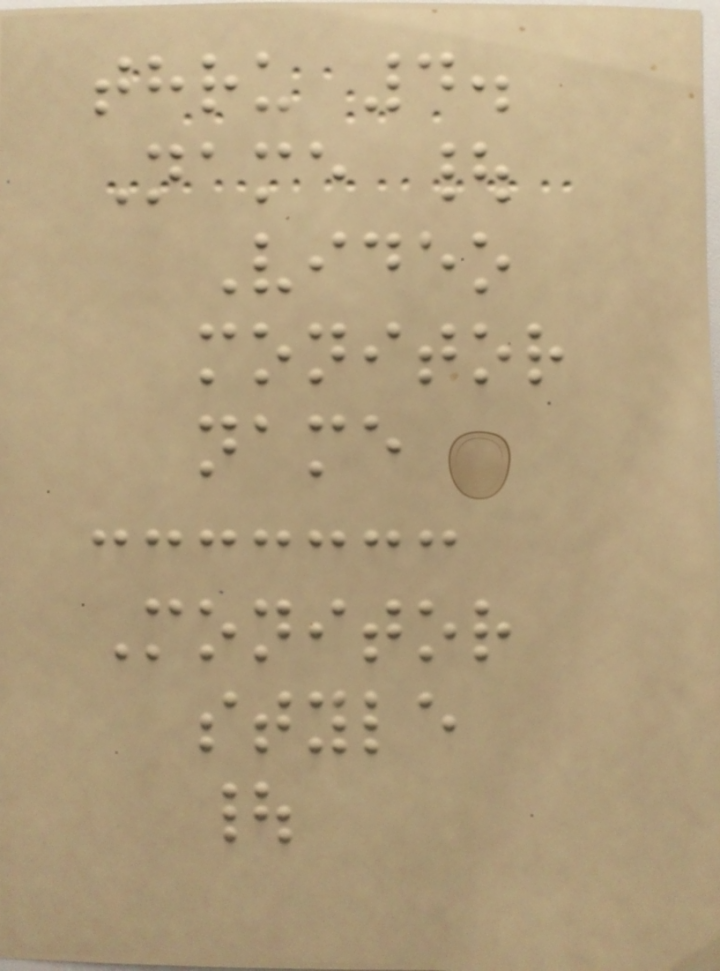thru 4.
Name |
Video
monitor
name
Monitor
style
|
